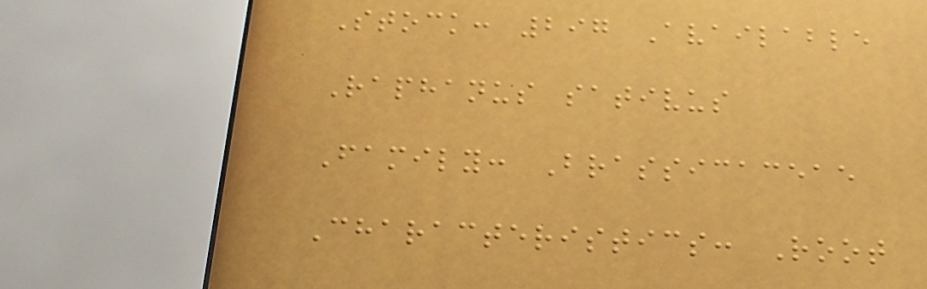Stock: 297 Available
Raphanus sativus
Family: Brassicaceae
Characteristics: Root
